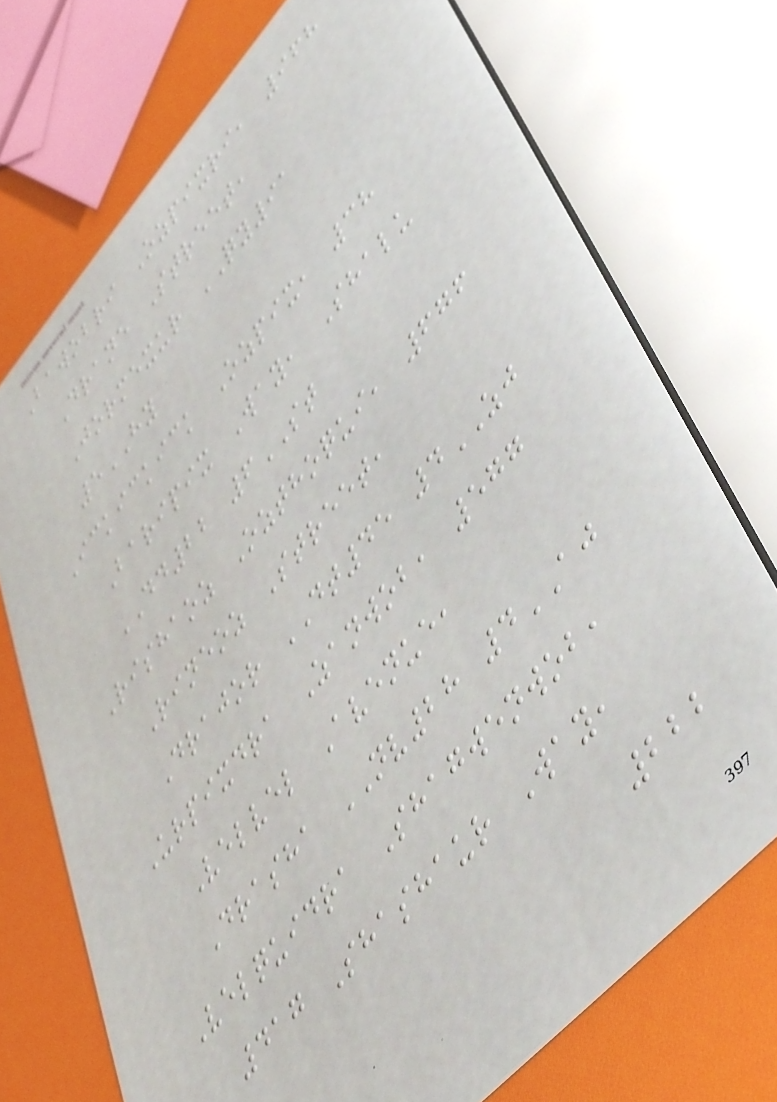Bawobri Ozpixri, 968
Drane Street,
Jormexur QY91
5HY
Ickickick Ozpix, 38
Baripix Way, Shalu
DD22 6ST
Rishaoz Ozthoqui, 676
Rineoz Street,
Drajor DT45 4ZJ
Urpixdra Zanwob, 577
Velvel Avenue,
Drasha NV28 4AJ
Velquidra Shagwenwob,
417 Shashaur Way,
222
